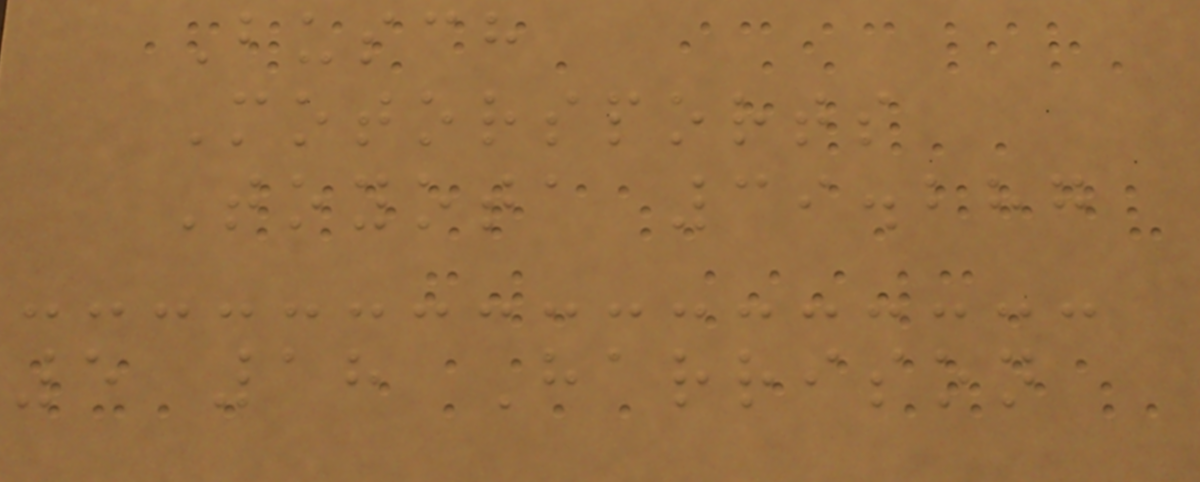Busch
Motorsports
Toyota 39.287
5 18 Harrison
